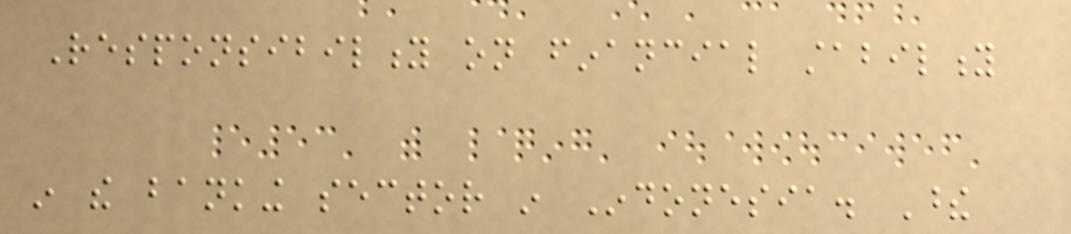Responsibility on financial stability
in the banking sector in Indonesia. These
